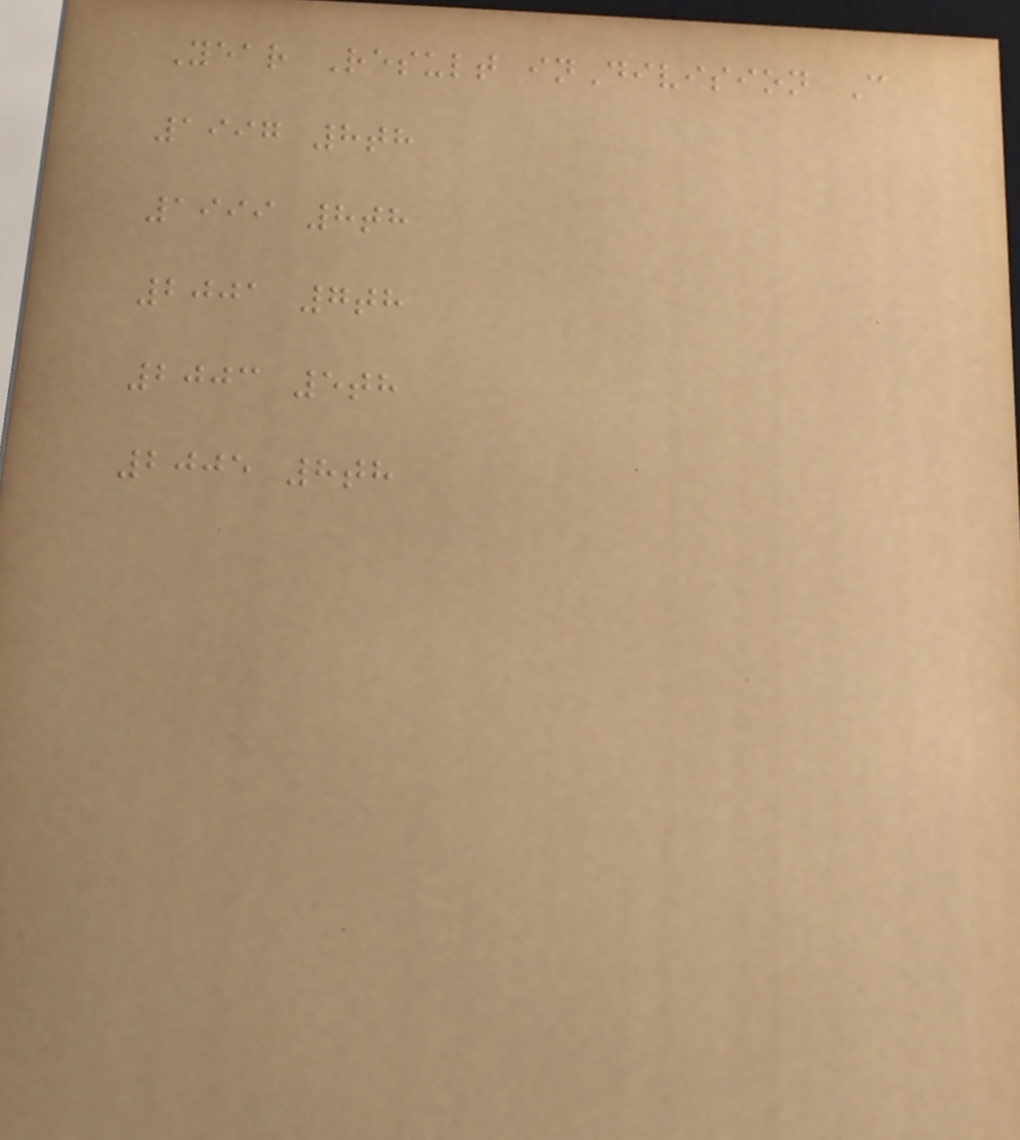Year Result inDivision C
1997 8th
1999 8th
2001 7th
2003 5th
2005 8th
